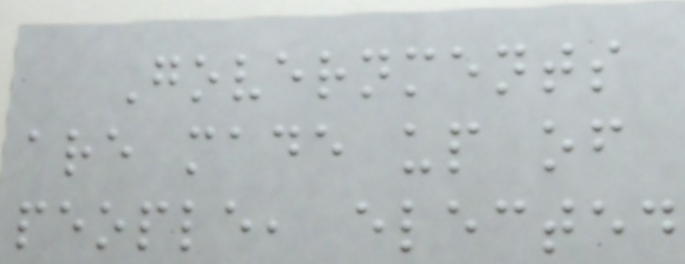Governments
are made up of
people, elected
